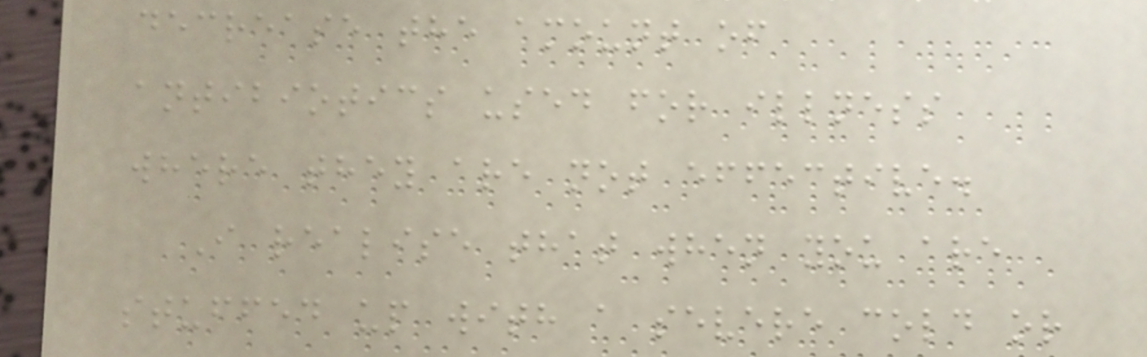decrease the amount of
antibiotics used for illness
where they are not effective.
I realise that when you are
stuffed up with a severe cold or
